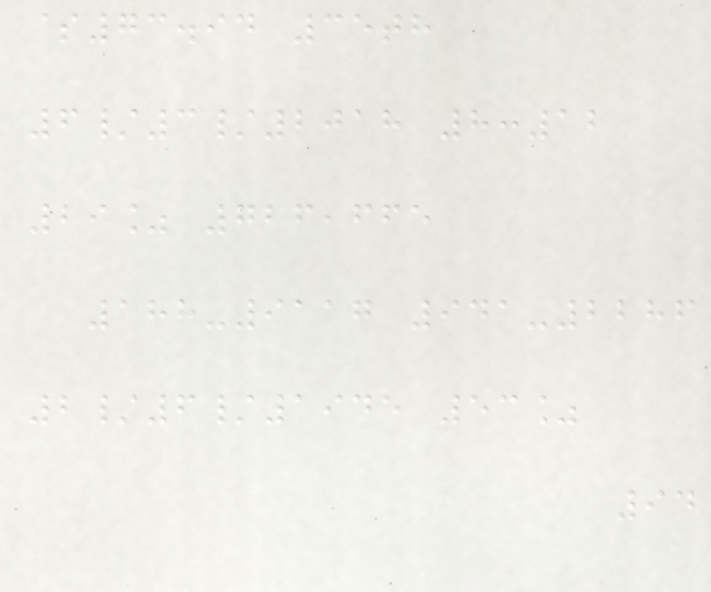$73.94 35th
6/3/2018 8:12
29% 726,665
188-9117 941-2286
2/6/1945 53%
94
